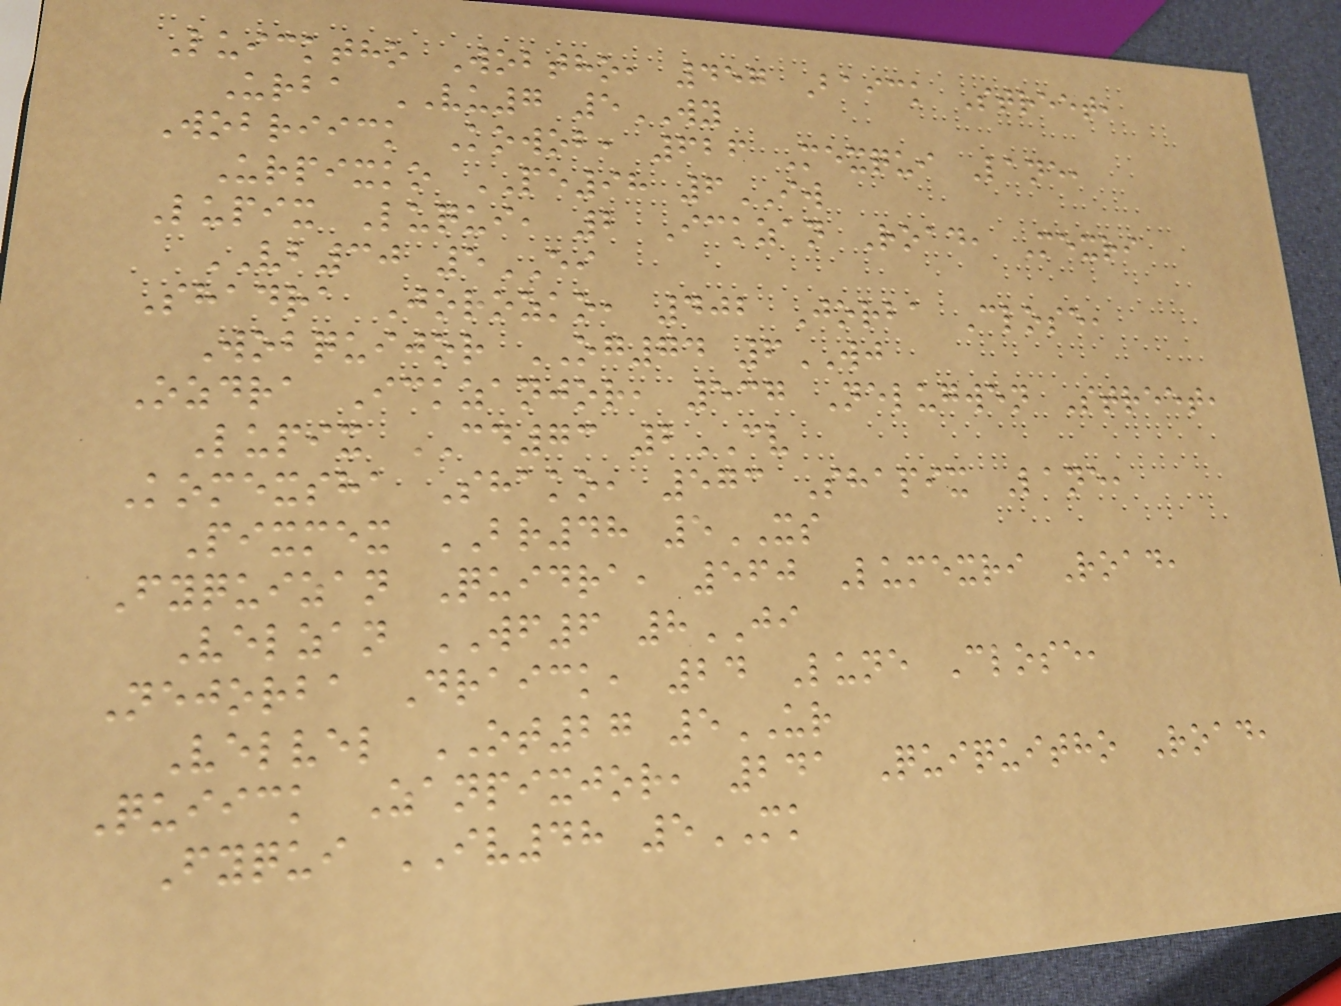Luicktho Wobtho, 457 Baick Street,
Urba VU7 5WY
Wobriick Kowob, 626 Mexqui Lane,
Urpixko PE98 6IW
Lupix Luqui, 2 Ickzan Road, Mexri
VB30 5EI
Shadra Jorozko, 402 Jorba Close,
Wobquijor OG74 6WJ
Ozdra Ickzanjor, 537 Nelugwen Street,
Lupix CD73 2CV
Komexsha Shako, 573 Shapix Lane,
Pixmex BR48 5XS
Fyquizan Quidra, 560 Lumexri Road,
Velzan WF6 8JI
Nejorba Draick, 24 Lune Close,
Velvel OT27 5UR
Quiick Zanpixjor, 241 Quiquitho Road,
Fyqui IV48 5MK
